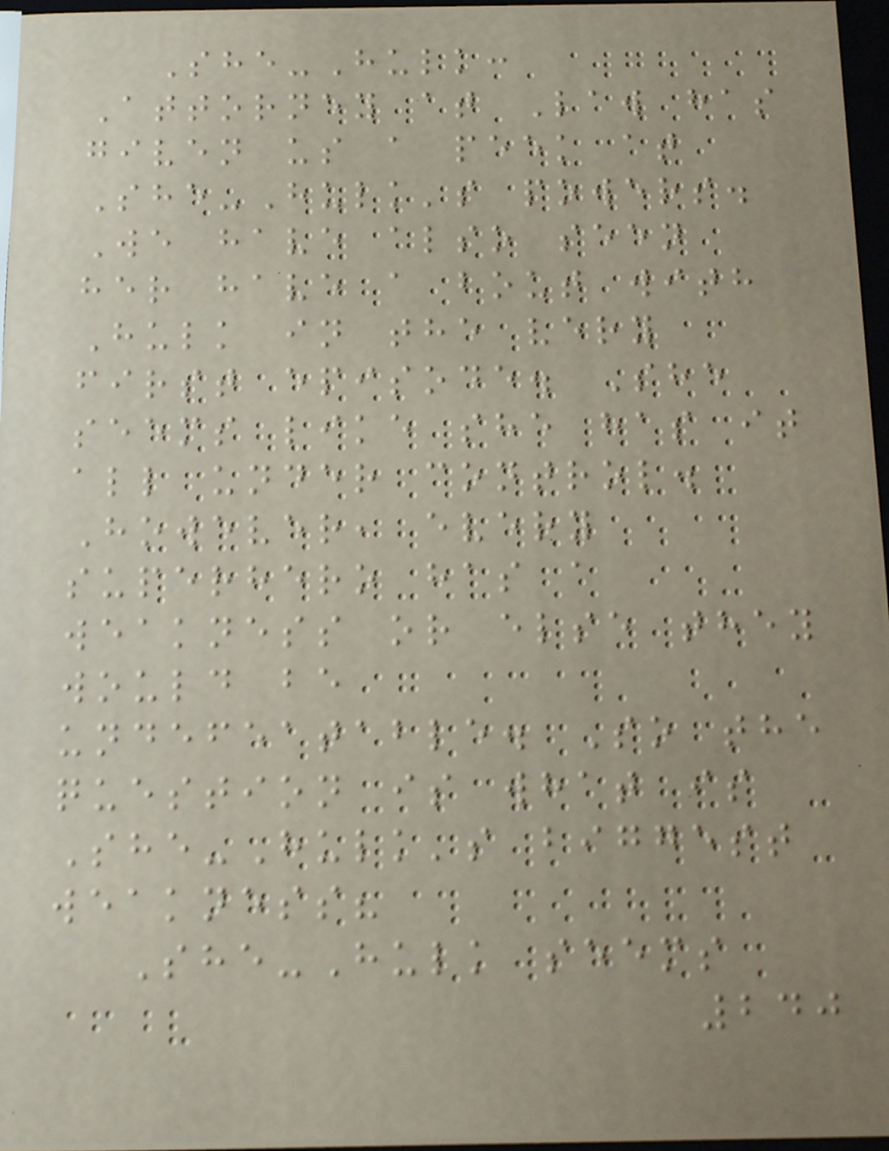She-Hulk:
Attorney at Law has
given us a peek at
She-Hulk's powers.
We have also seen
her have a bout with
Hulk in the very
first episode. She
seems like she has it
all under control.
However, every
superhero has a
weakness or else they
would be
undefeatable. So the
question is what is
She-Hulk's biggest
weakness?
She-Hulk seems
240
